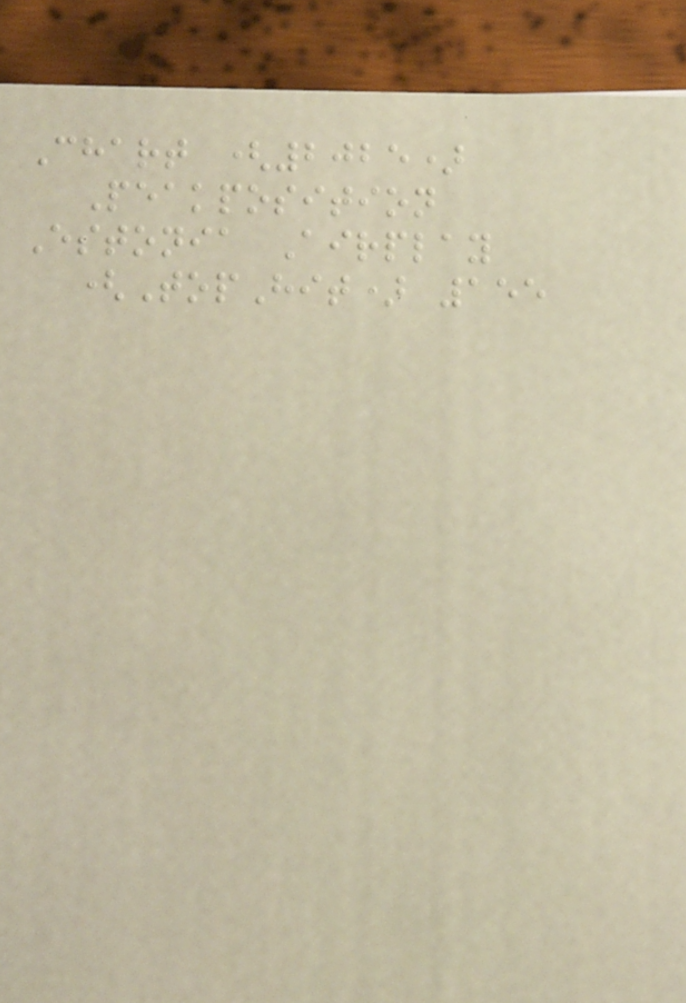Chart (2025)
Peakposition
Estonia Airplay
(TopHit) 155
